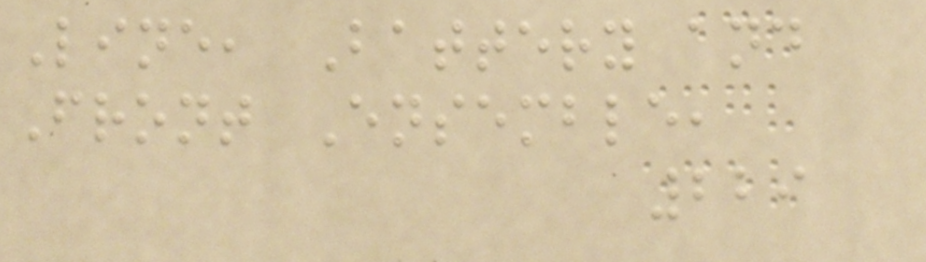Line, Battery and
Front Ensemble,
229
